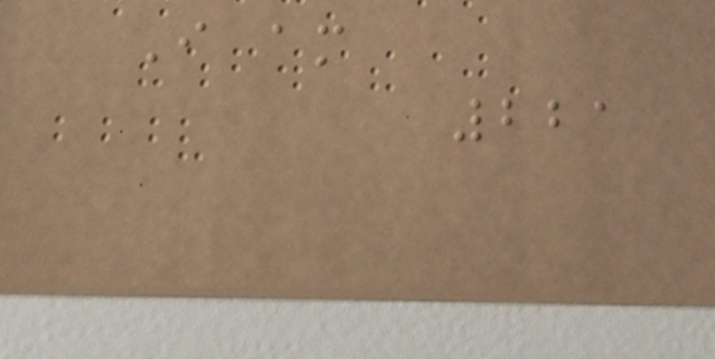I am
221
